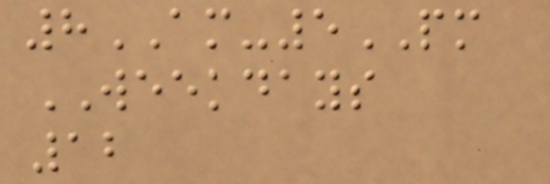8AM-5PM
WEEKDAYS
12
